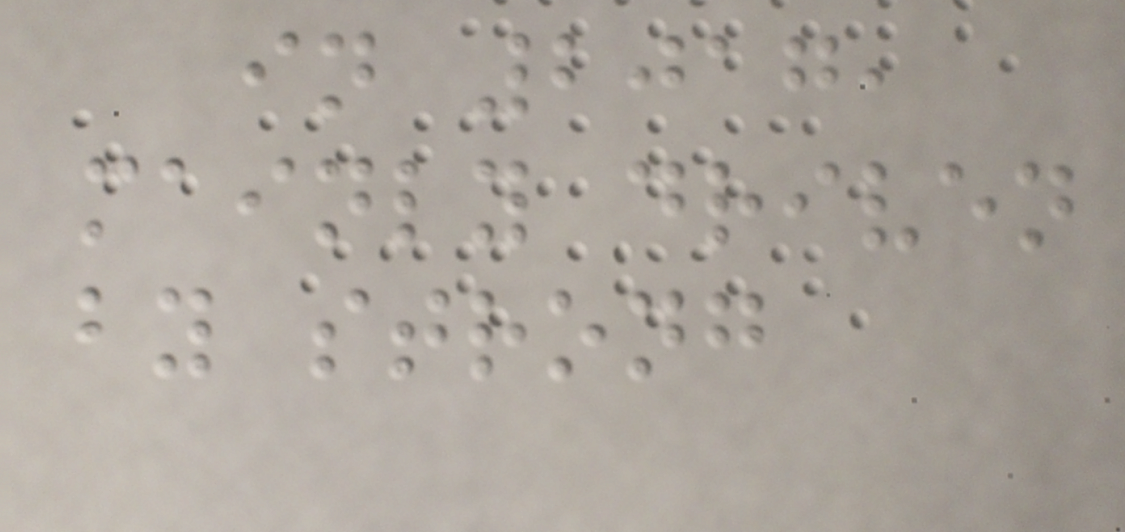in 2017,
mainly driven
by strong
